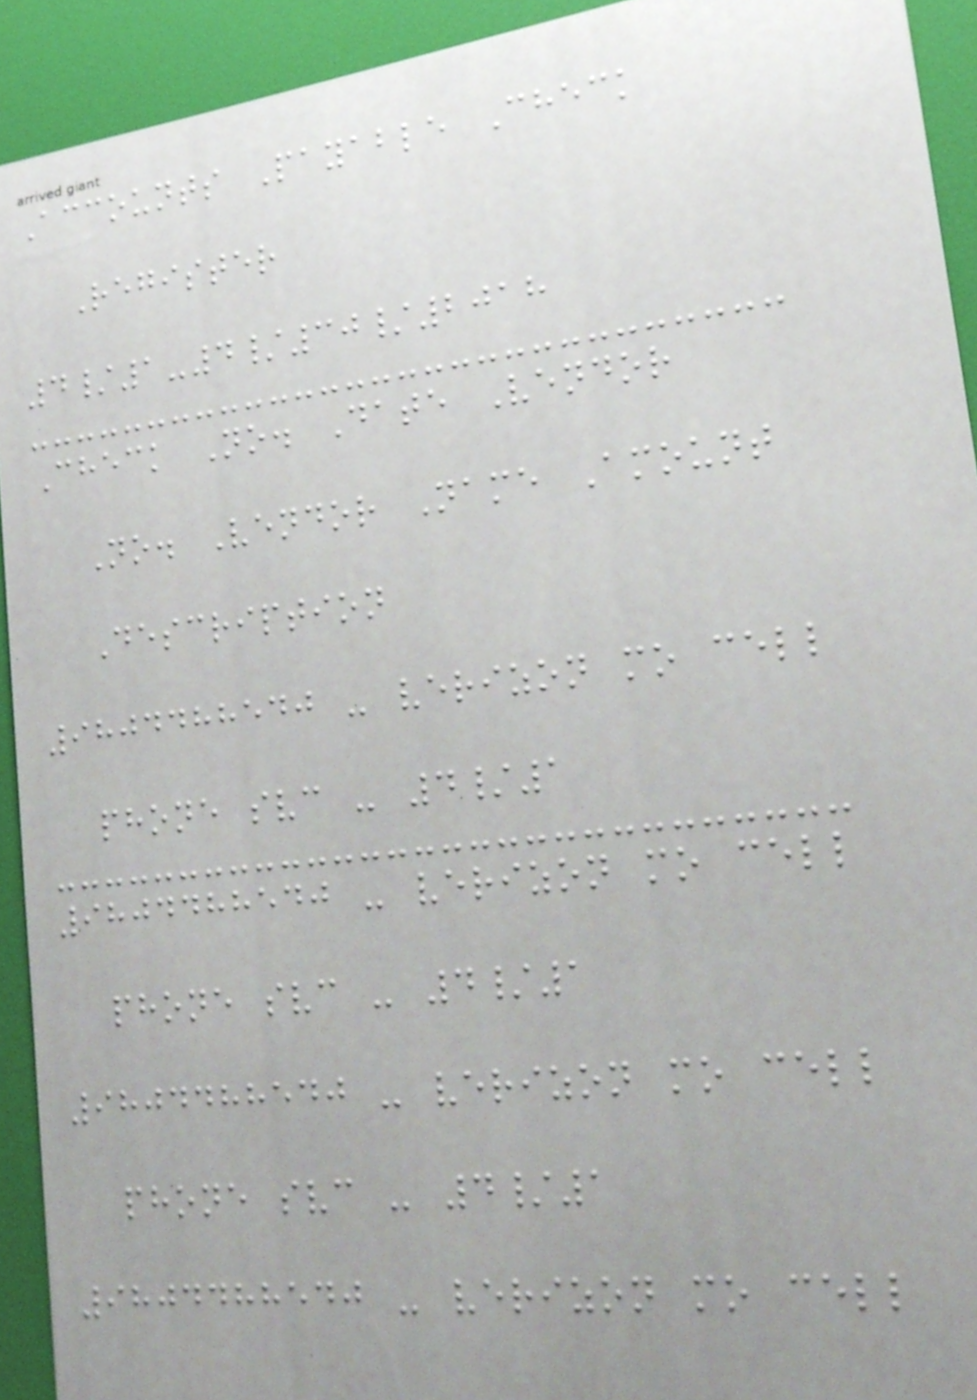Accounts Payable Check
Register
4/1-4/30/2018
Check No. Date Vendor
No. Vendor Name Amount
Description
9804488540 - verizon mo cell
phone svc - 4/1
9804488540 - verizon mo cell
phone svc - 4/1
9804488540 - verizon mo cell
phone svc - 4/1
9804488540 - verizon mo cell
